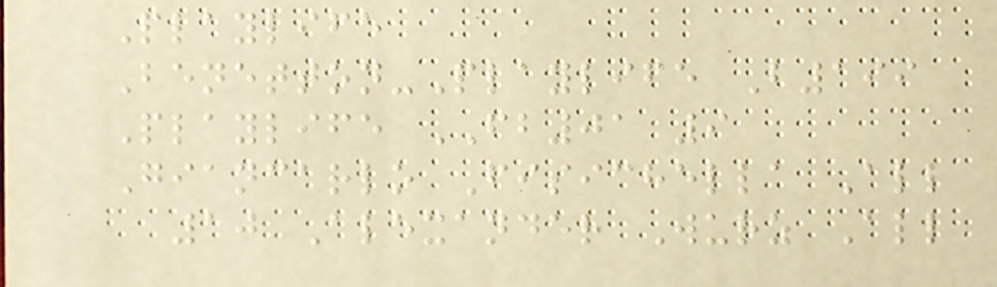Playlife
Benetton-Playlife B199
Playlife FB01 9
Giancarlo Fisichella All
10 Alexander Wurz All
